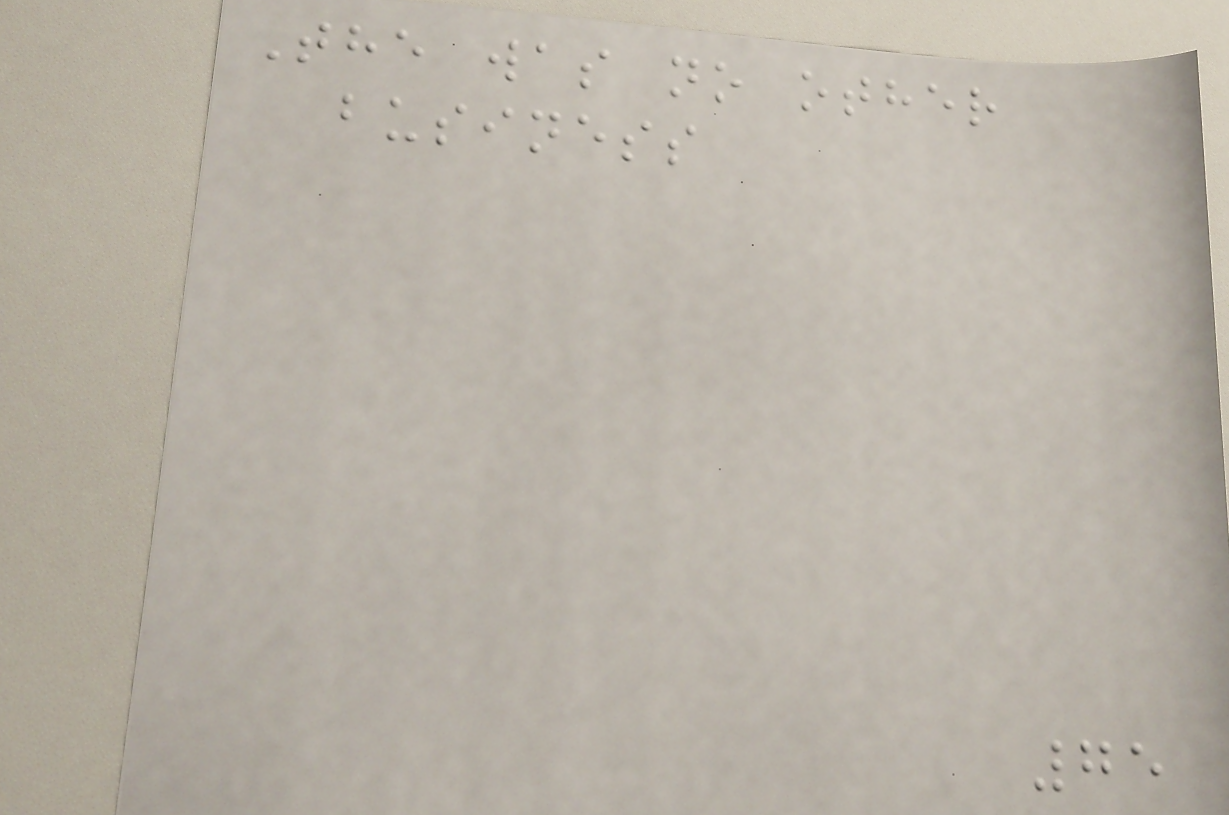The was no other
business
75
